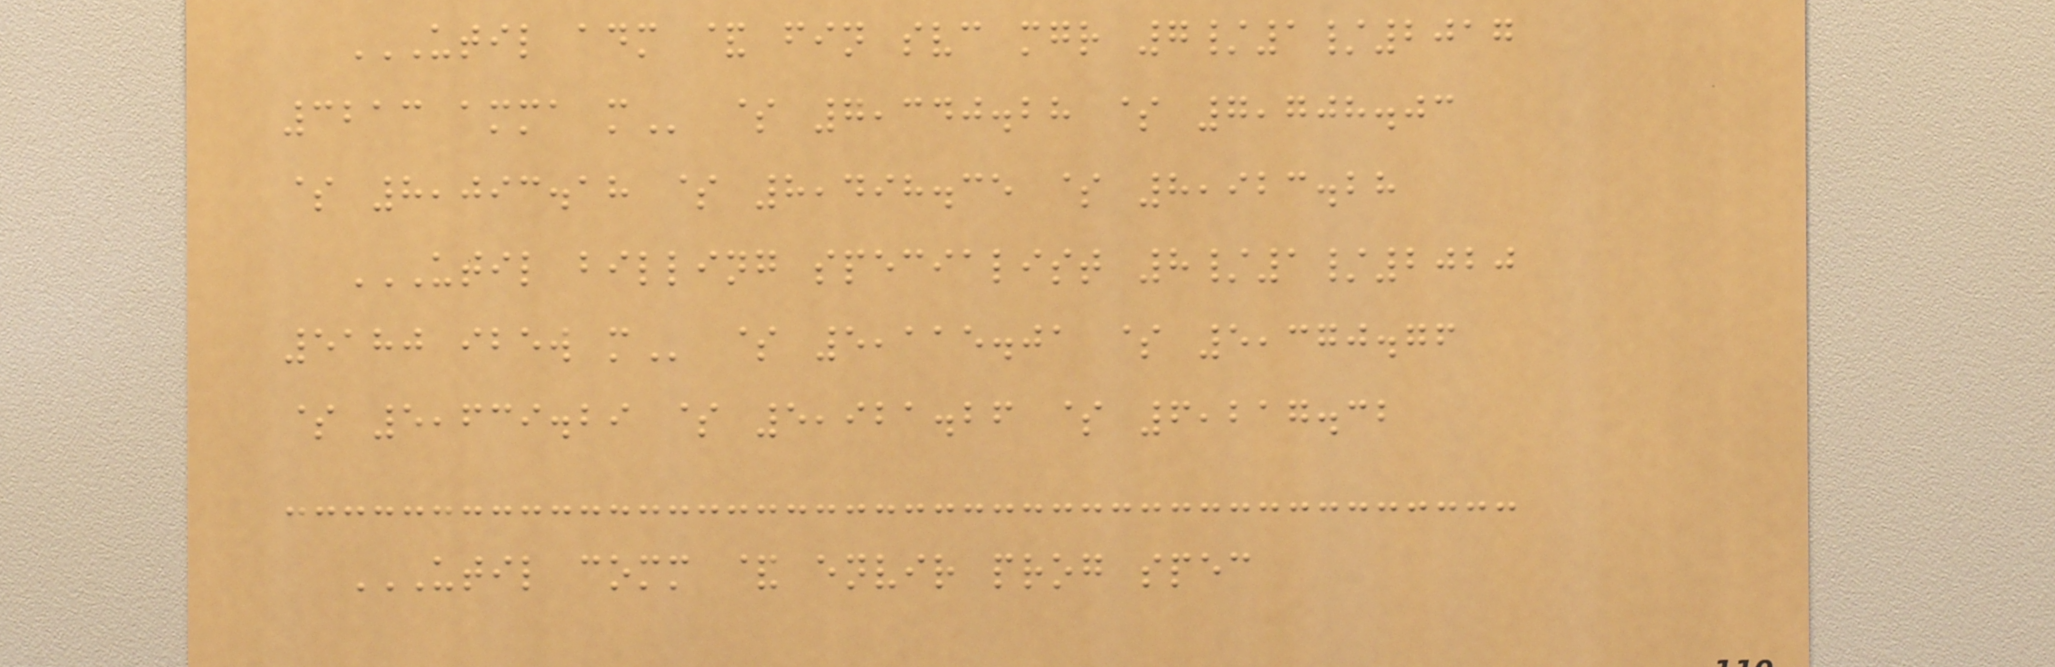UTIL ADM & FIN SVC MGR 7/1/2017
3213 AMMA M $ 7,340.28 $ 7,708.03
$ 8,093.18 $ 8,498.35 $ 8,923.28
UTIL BILLING SPECIALIST 8/1/2020
5180 IBEW M $ 5,115.01 $ 5,370.76
$ 5,639.29 $ 5,921.26 $ 6,217.32
UTIL COMM & ENVIR PROG SPEC
